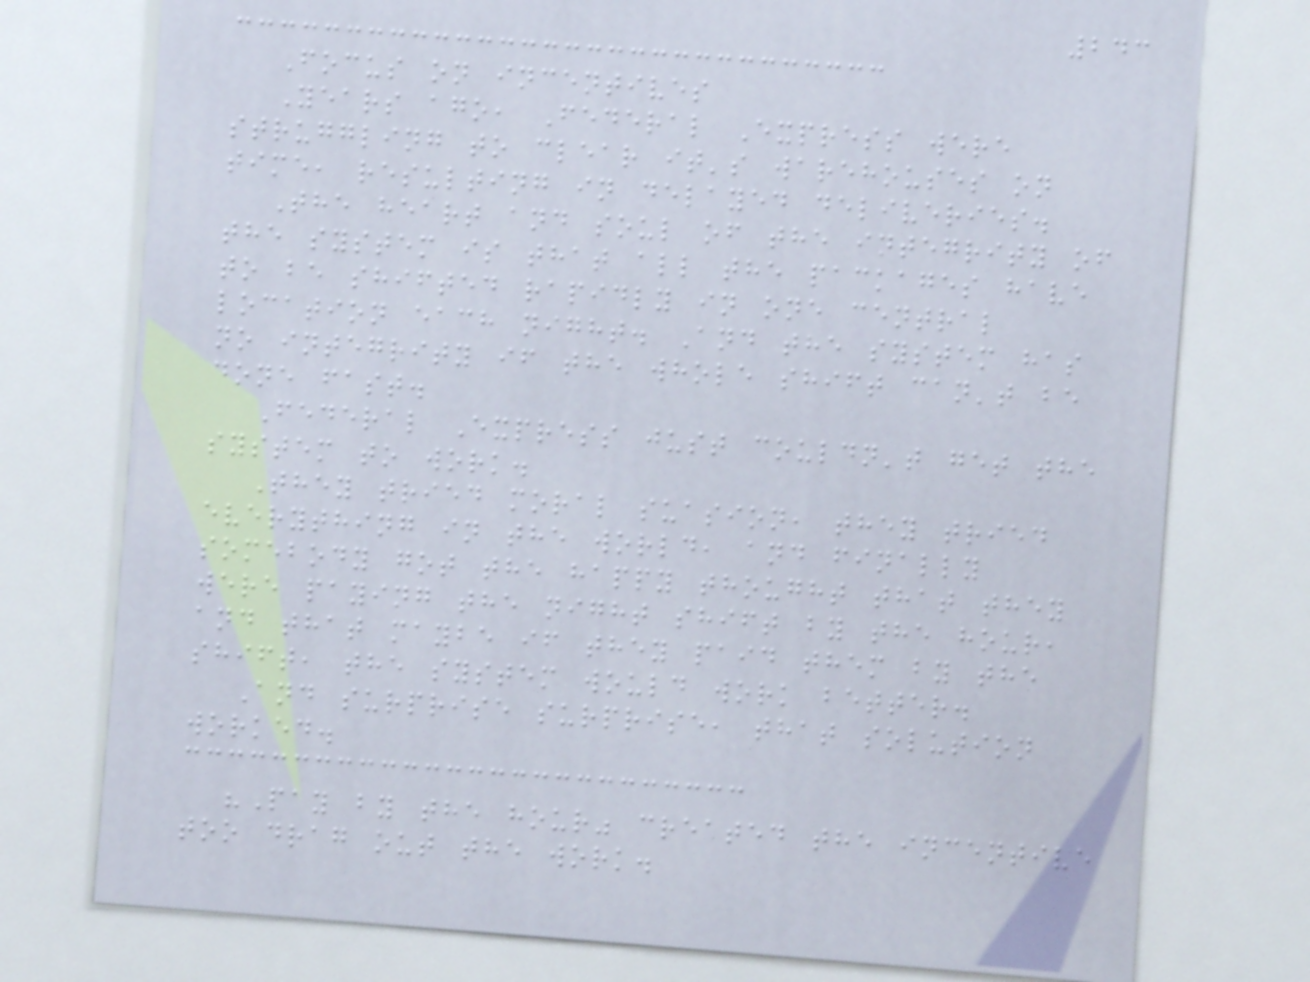243
Focus on incentives
Years ago, Federal Express were
struggling to clear it's warehouses on
time, resulting in delayed deliveries.
The heart and soul of the integrity of
the system is that all the packages have
to be shifted rapidly in one central
location each night. And the system has
no integrity if the whole shift can't be
done fast.
Federal Express just couldn't get the
system to work.
They tried moral suasion, they tried
everything in the world, and finally
somebody got the happy thought that they
were paying the night shift by the hour,
and that maybe if they paid them by the
shift, the system would work better.
And surprise surprise, that solution
worked.
"Pay by the hour" created the incentive
too drag out the work.
